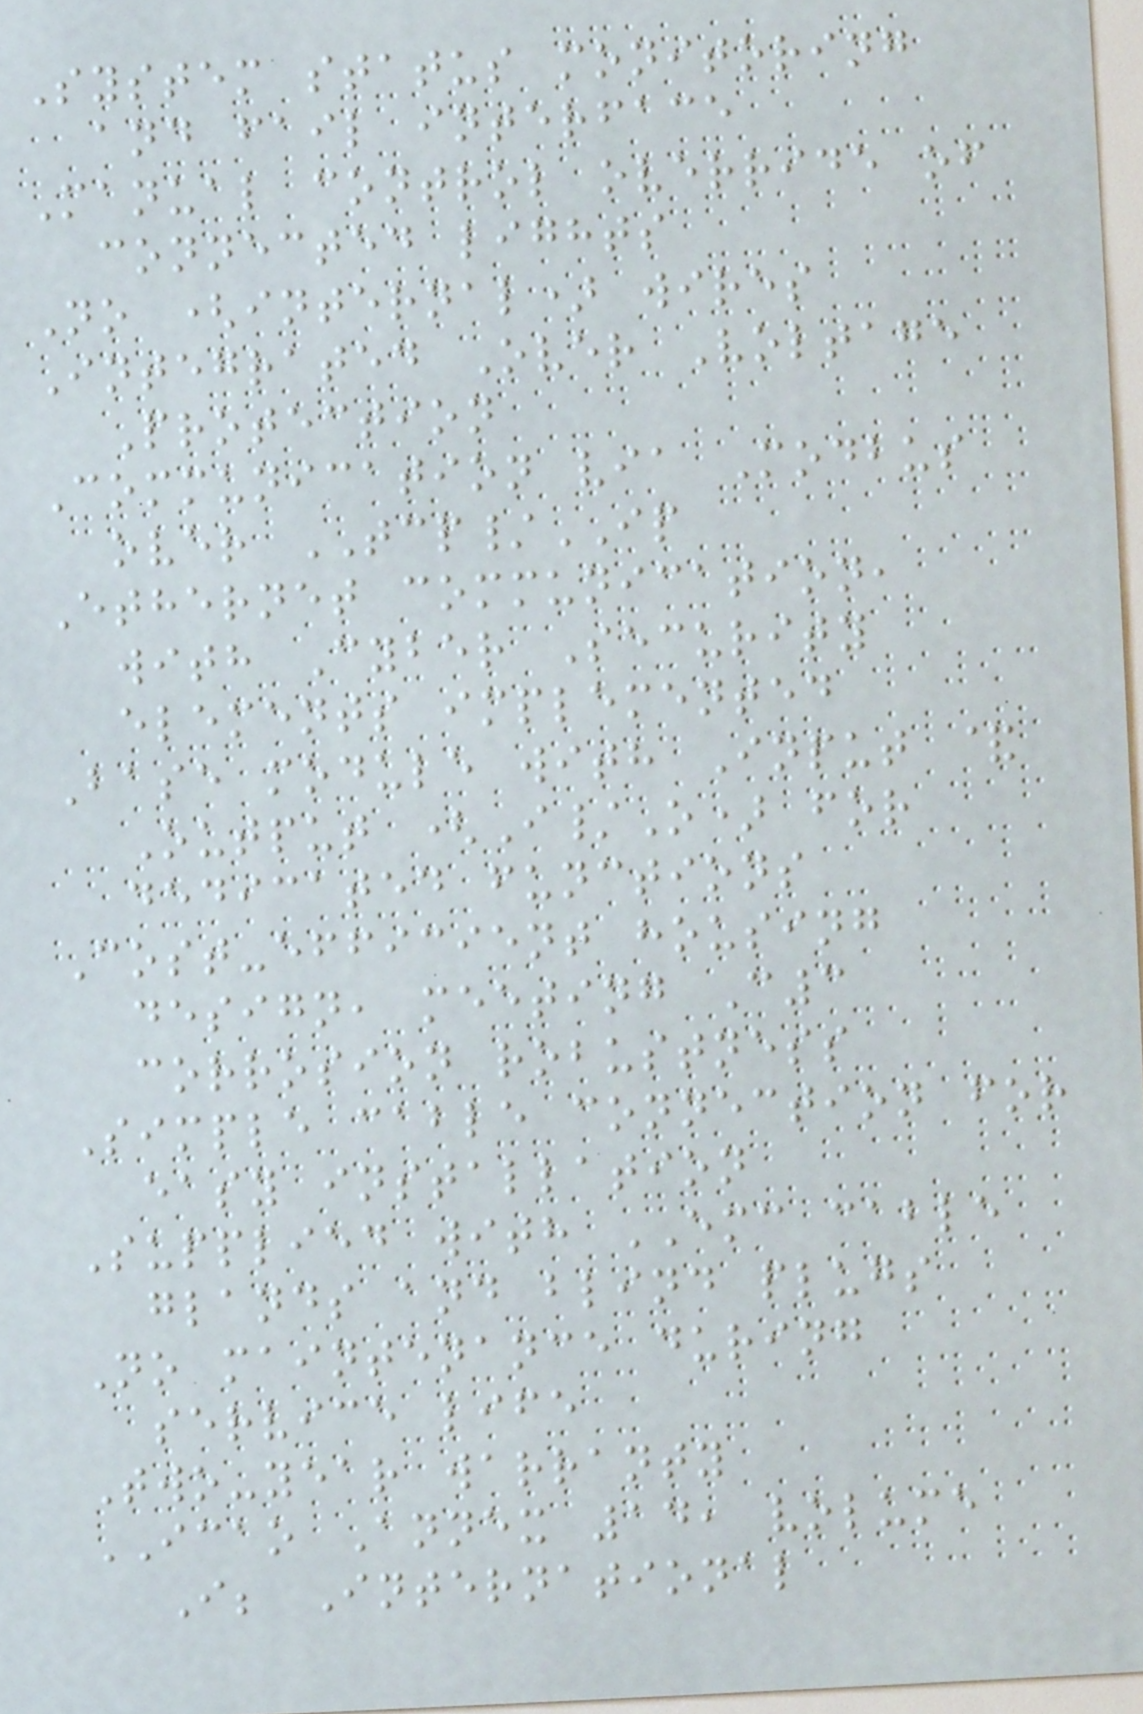System status monitoring
and fail interface
Manual control override of
connected lights
No (internal) wires
Integrated Over Voltage
Protection
Communication via Modbus
over TCP/IP
Ethernet communication,
with Cyber Security
elements implemented
Base module with Input &
Output (I/O) for
dedicated functions
Cost-efficient housing
design, meeting C3
corrosion robustness
Simple cable connection for
easy installation
Supplied with EMC cable
glands and blind plugs
No maintenance during
service life
Two-year warranty
ICAO Annex 14, volume
I; International
